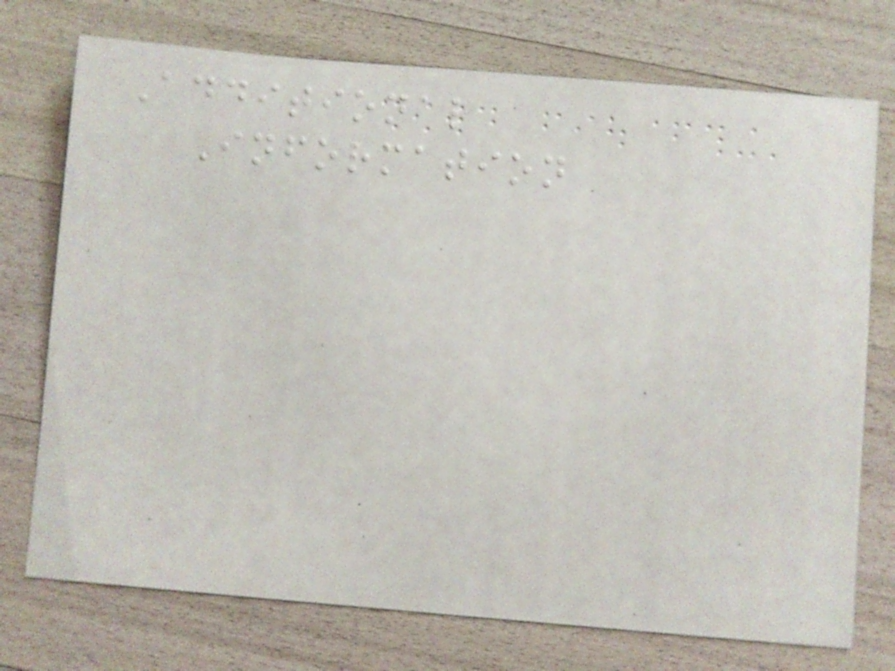Additional
Information
